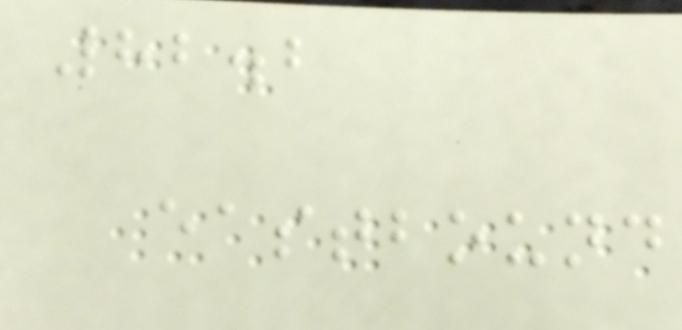82.2
eastbound
